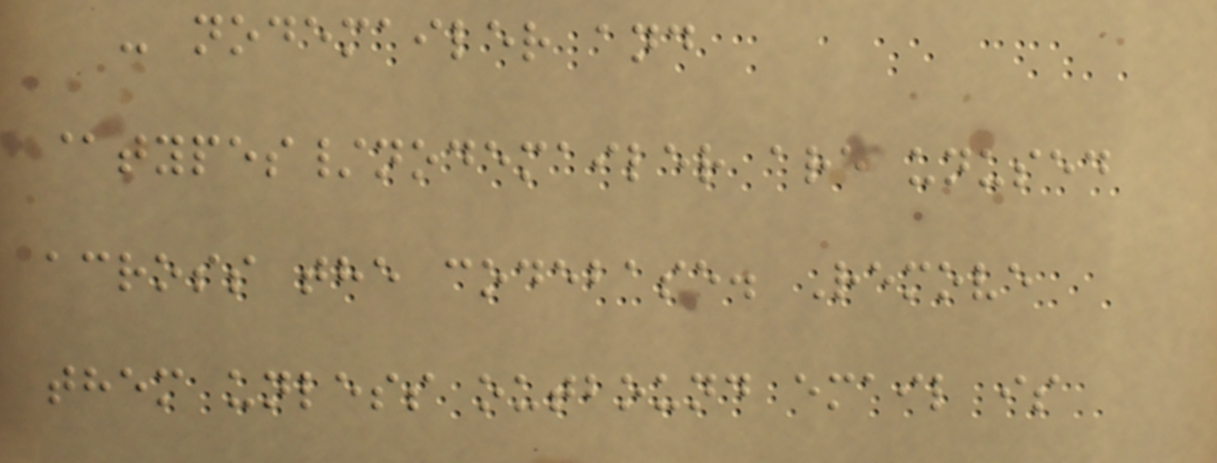- nodemailer and
@types/nodemailer are unused
across the codebase. Remove
them unless outbound email is
